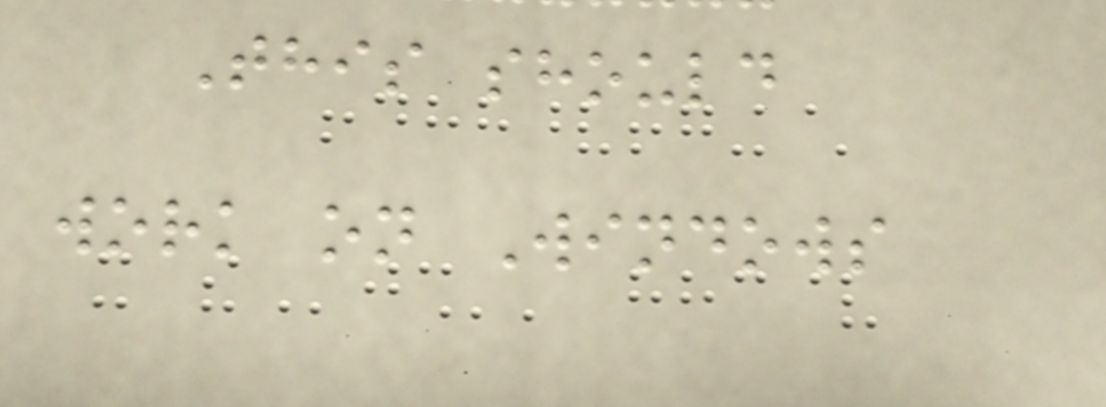This should
work on Windows
